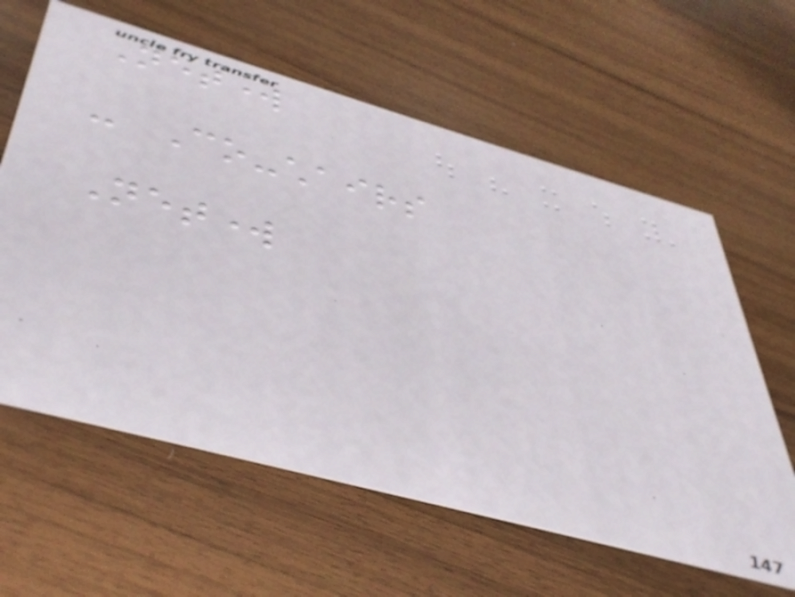Network
- Co-chairs
Network
